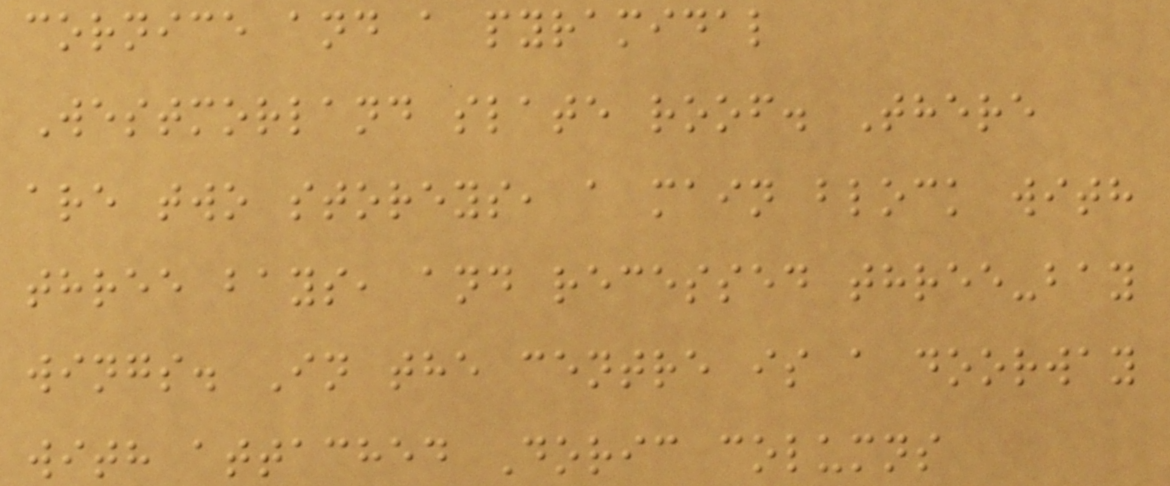cornice and a pyramidal
Westmorland slate roof. There
are two storeys, a main block with
three bays, and recessed three-bay
wings. In the centre is a doorway
with attached Doric columns
